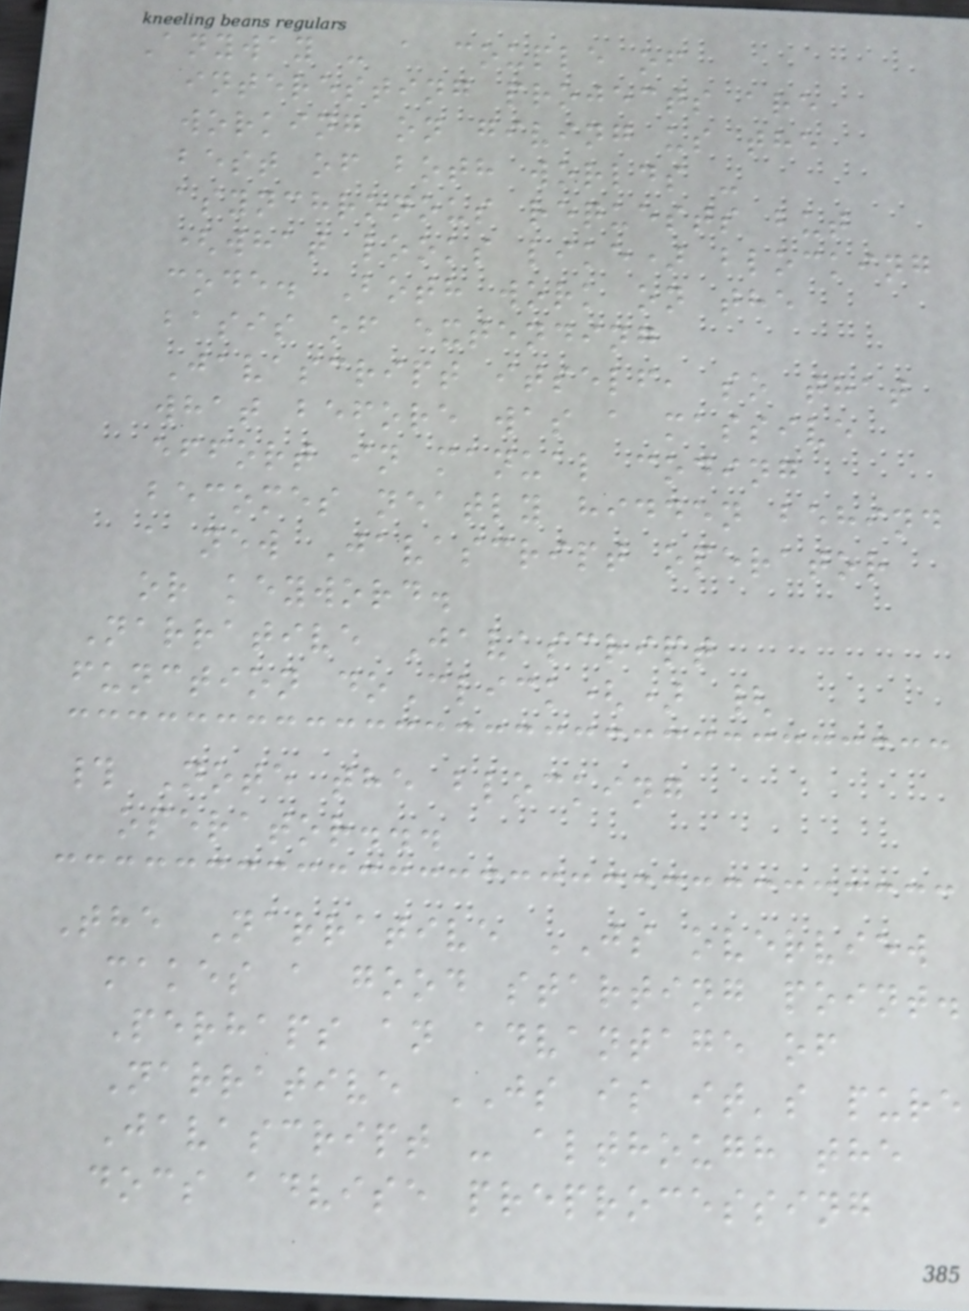Anyway - a couple of
interesting projects are
working on giving us the
best of both worlds -
asynchronous requests but
(what looks like) blocking
code. Both work on the
basis of extending
Javascript itself, so that
what before was a massive
effort in manual coding
becomes neatly hidden behind
a new Javascript operator
or keyword.
Narrative Javascript
function doClick() {
# Note the blocking
operator...
The Narrative JS overview
makes a good starting point.
Perhaps an advantage of
Narrative JS is it's pure
Javascript - although the
docs advise preprocessing
